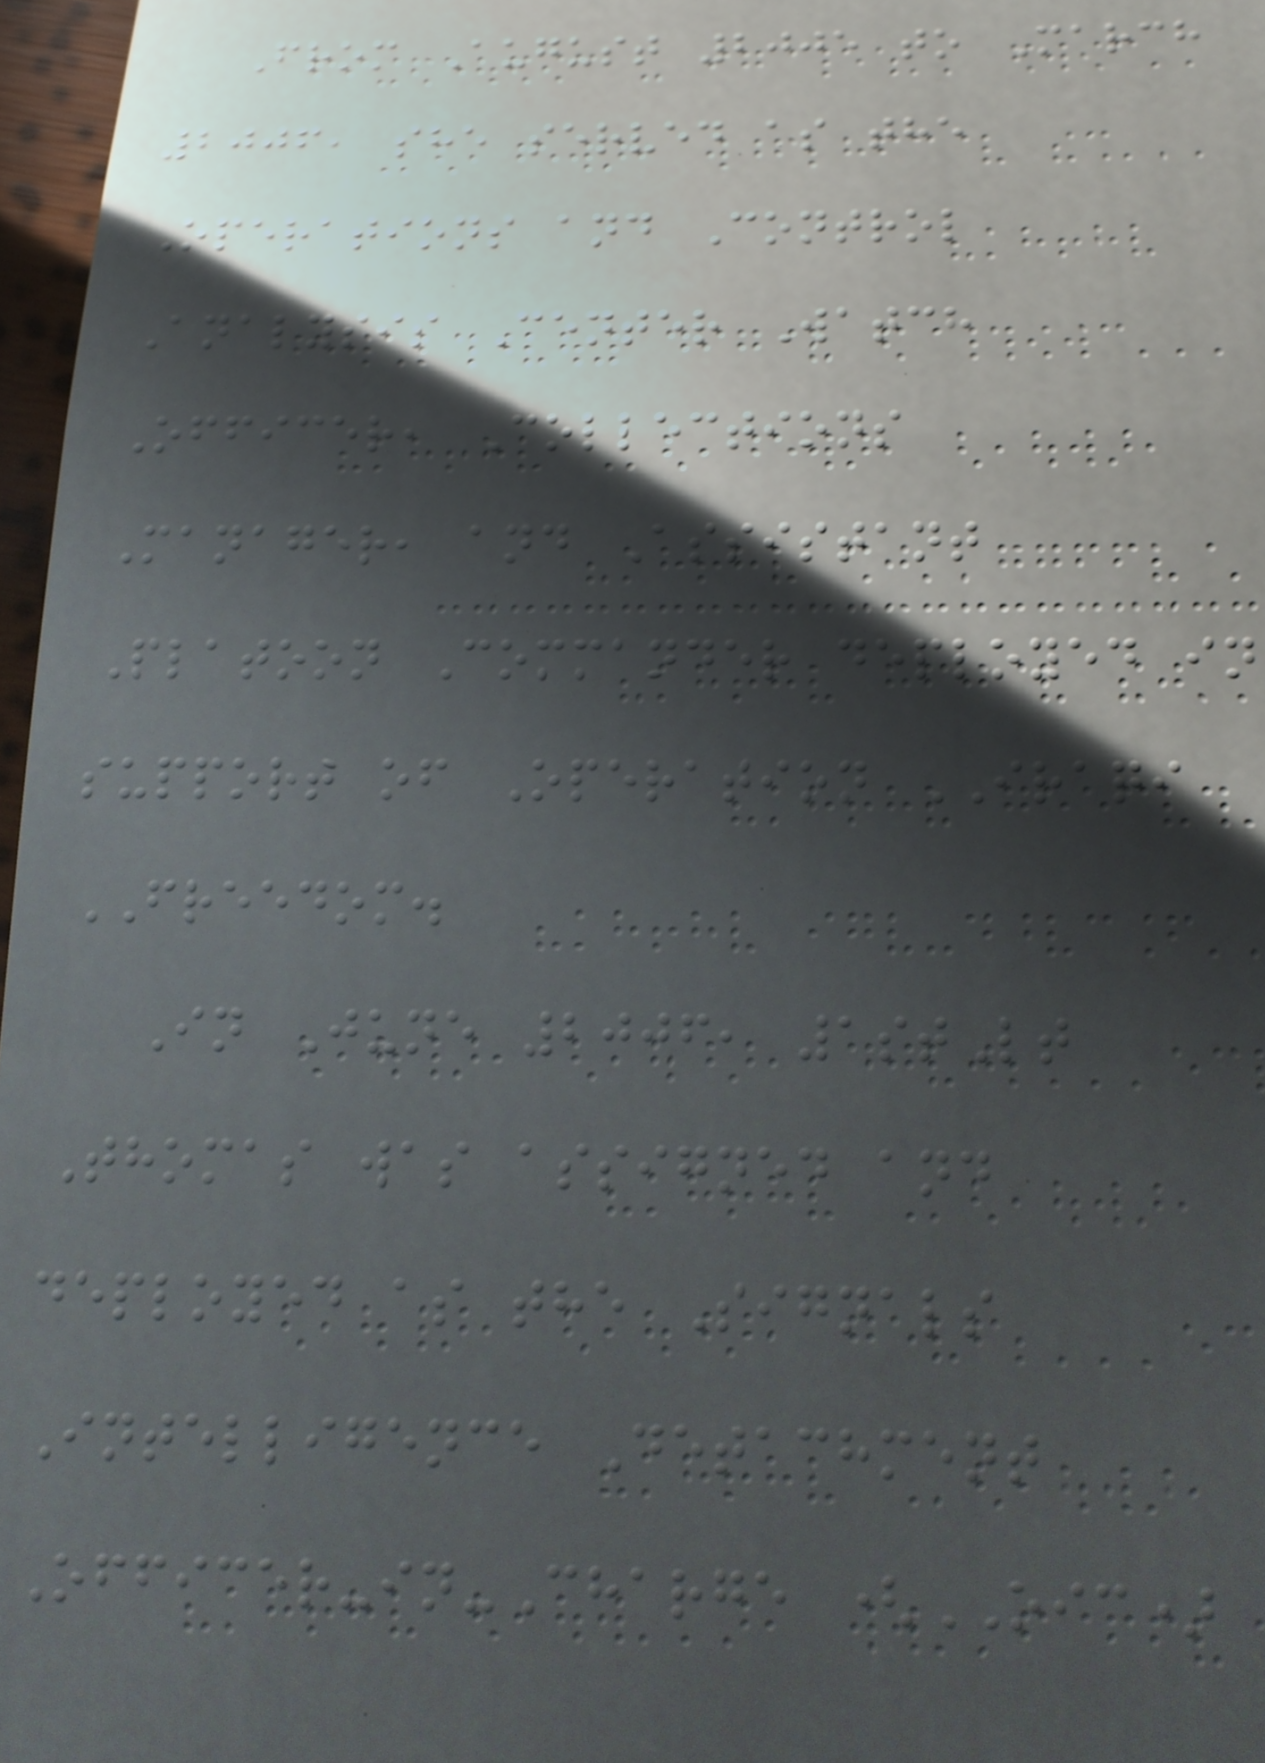From August 2005 to March
2006, she served as the
Operations and Control
Analysis Center Watch
Officer, Collections
Manager, and Assistant
Platoon Commander deployed in
support of Operation IRAQI
FREEDOM.
In June 2006, 1stLt
Thomas was assigned and
deployed as the Signals
Intelligence Detachment
Officer-in-Charge (OIC)
